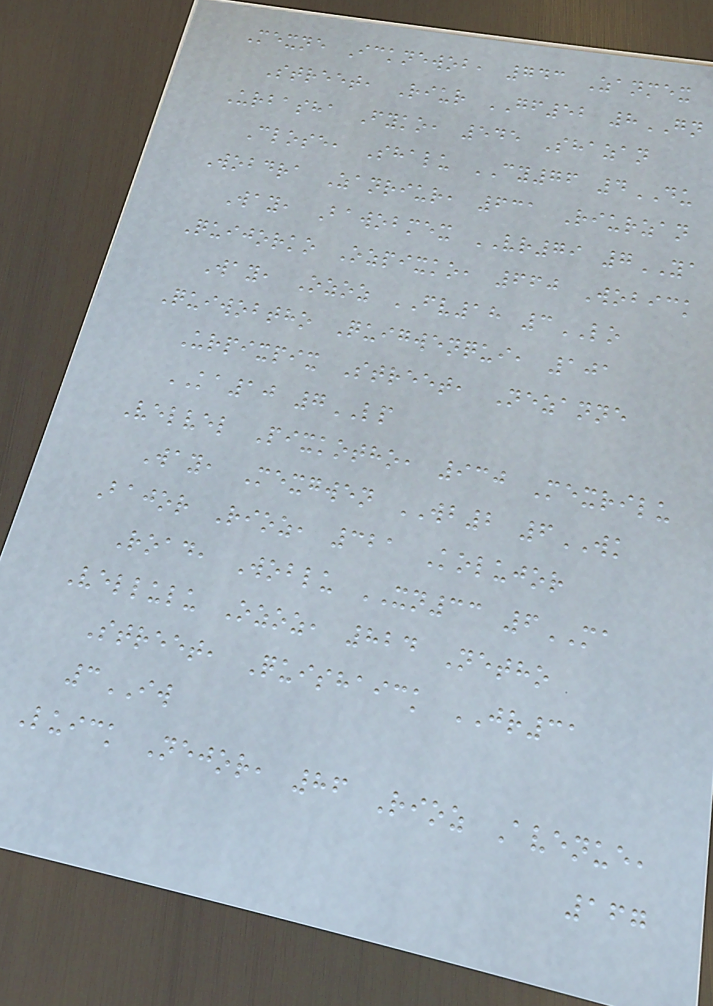Mexne Icknewob, 743 Zanmex
Street, Riur GF52 8GN
Urbasha Fyko, 545 Shazan
Close, Shalu CY76 4DU
Wobdra Zanriur, 631 Riurzan
Way, Bawobmex VR79 7YA
Quijorko Ozpixko, 660 Wobick
Way, Ozoz FV18 3LO
Quiwobtho Quigwenqui, 101
Urpixpix Street, Nezanne
KA10 7LP
Velvel Pixkotho, 930 Mexrilu
Way, Mexgwen WB2 6WK
Bajor Rioz, 321 Kolujor
Road, Woblu XN33 6MA
Vellulu Ozoz, 824 Netho
Street, Quishaick JR31
3IW
Luick Nejor, 86 Rioz Avenue,
167
